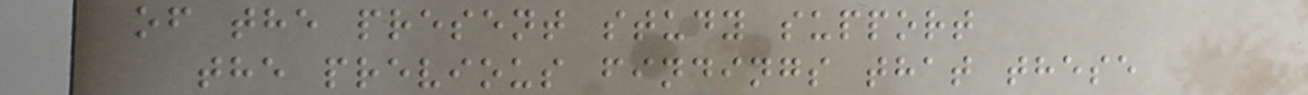of the present study support
the previous findings that these
